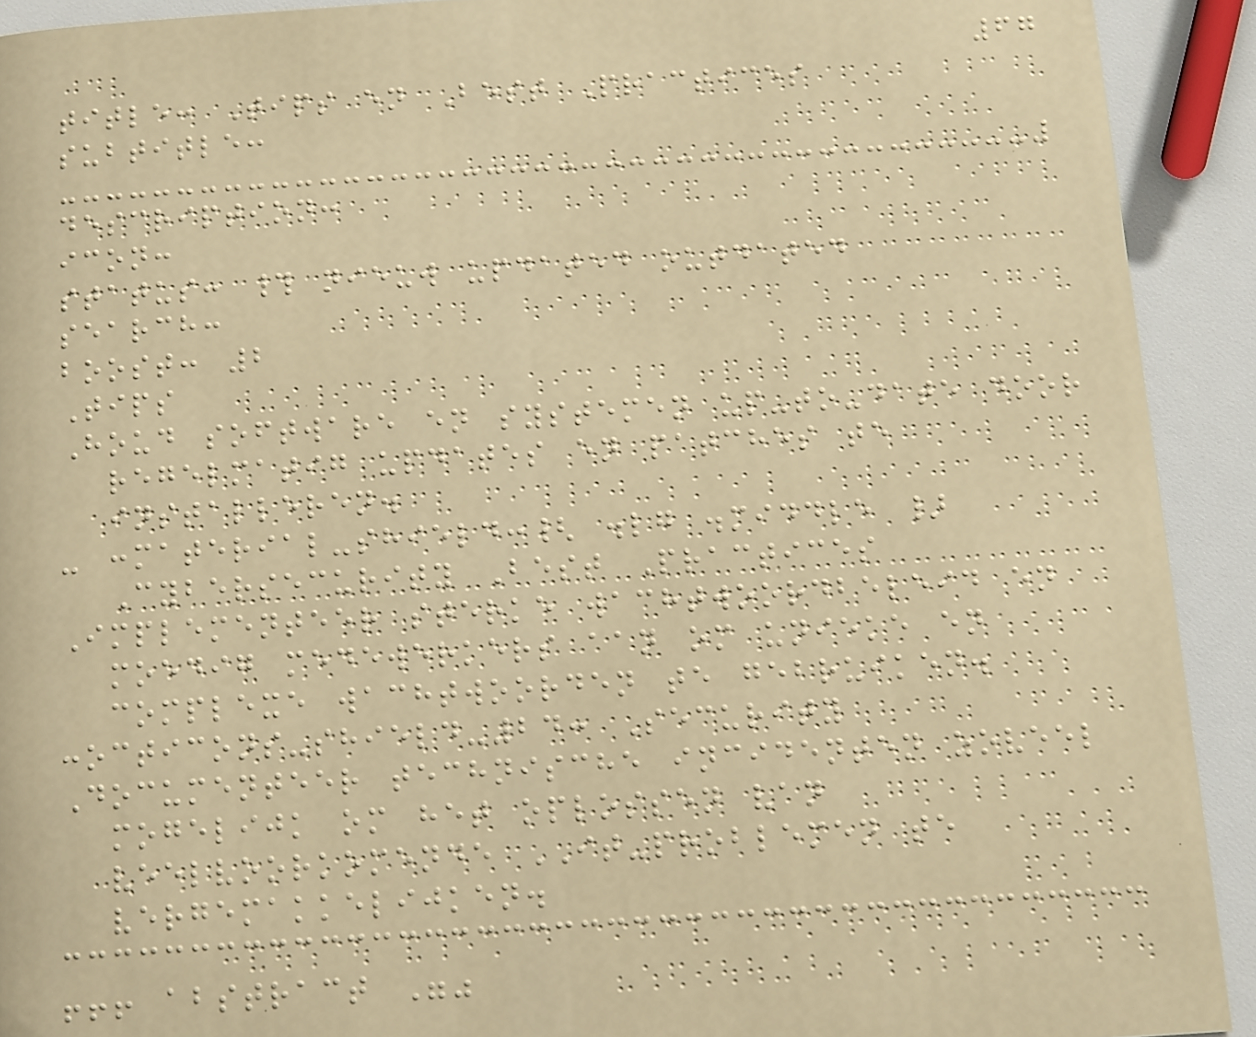67
title: Tips en Best Practices
subtitle:
description:
icon:
status: # nieuw updated outdated
search:
boost: 2
Tips
Houd software en systemen up-to-date door
regelmatig updates en patches te
installeren.
- :material-shield:{ .lg .middle }
Cybersecurity Best Practices
Implementeer sterke wachtwoordbeleid en
moedig medewerkers aan om unieke en
complexe wachtwoorden te gebruiken.
:octicons-shield-24: Security
Documenteer technische incidenten zoveel
mogelijk om het oplossen van
veelvoorkomende IT-problemen te
vergemakkelijken.
!!! abstract ""
